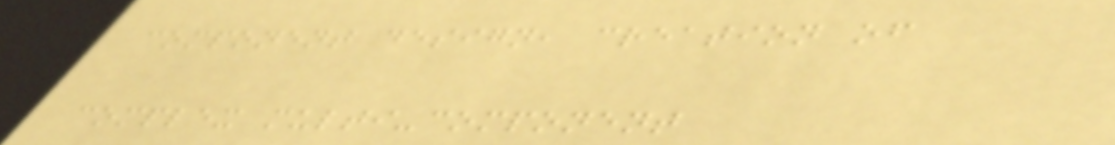component design, creation of
complex multi-component
